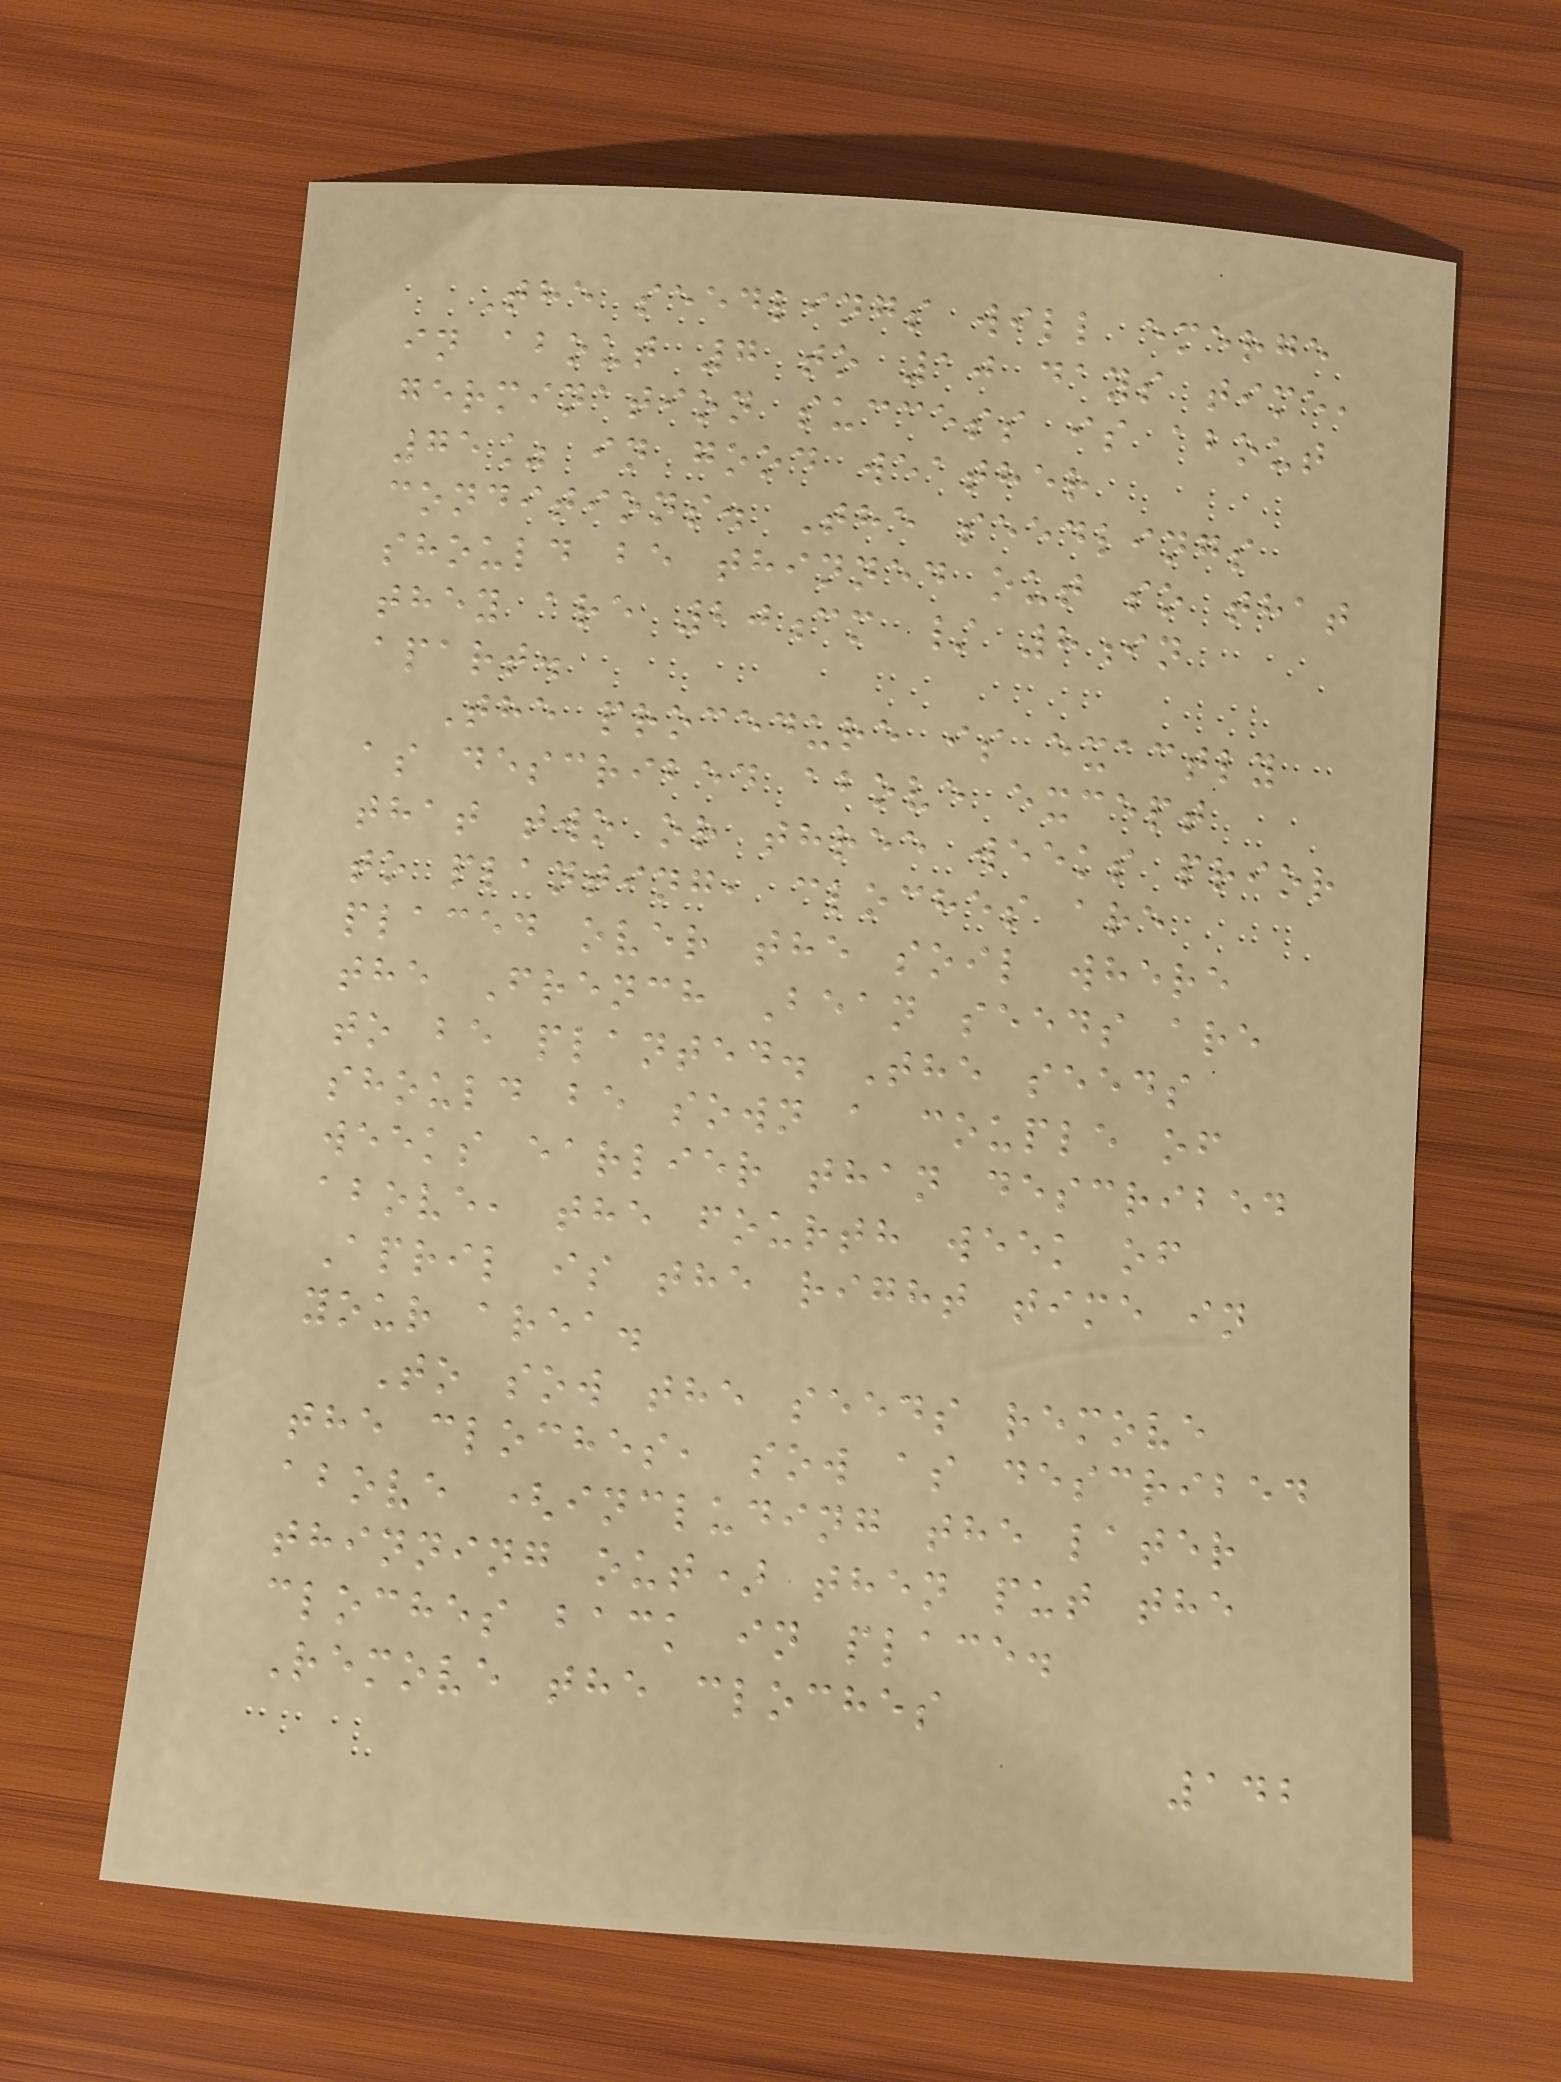The seedlings will emerge
in about 7 to 10 days time,
germination success is about
75% in good weather
conditions. The seedlings
should be thinned out so that
they are 20cm / 8in
apart.
The procedure is exactly
as described above except
that two or three weeks prior
to planting, cloches are
placed over the soil where
the French Bean seeds are
to be planted. The seeds
should be sown a couple of
weeks earlier than described
above, the fourth week of
April is the right time in
your area.
To sow the seeds remove
the cloches, sow as described
above (including the later
thinning out) then put the
cloches back in place.
Remove the cloches
142
